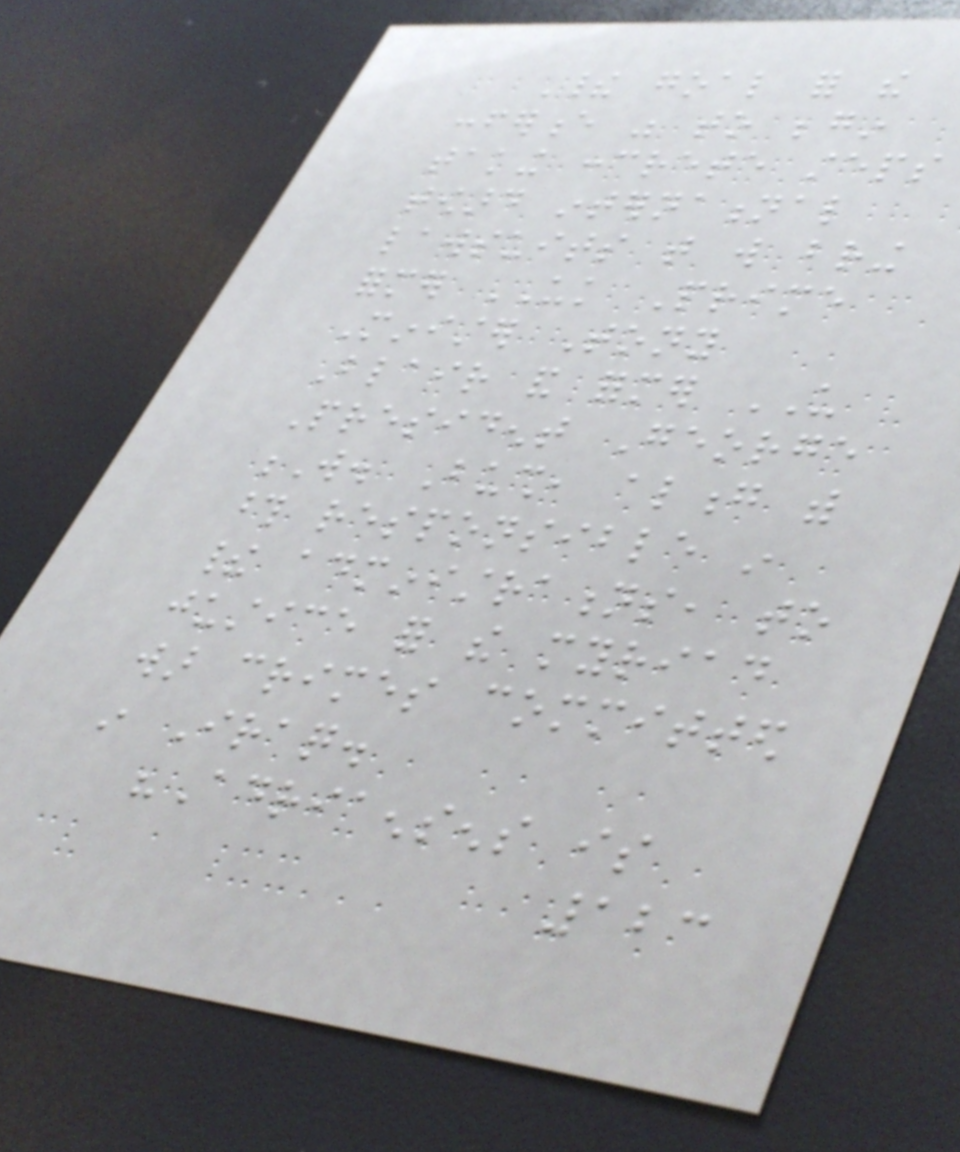Their goal for the
conference was to begin
taking concrete steps
toward international
lawsuits that will bring
former UK Prime
Minister Tony
Blair and former US
President George
W. Bush, along with
those responsible in
their administrations, to
justice for the myriad
war crimes committed
in Iraq.
"Adriaensens is
123
